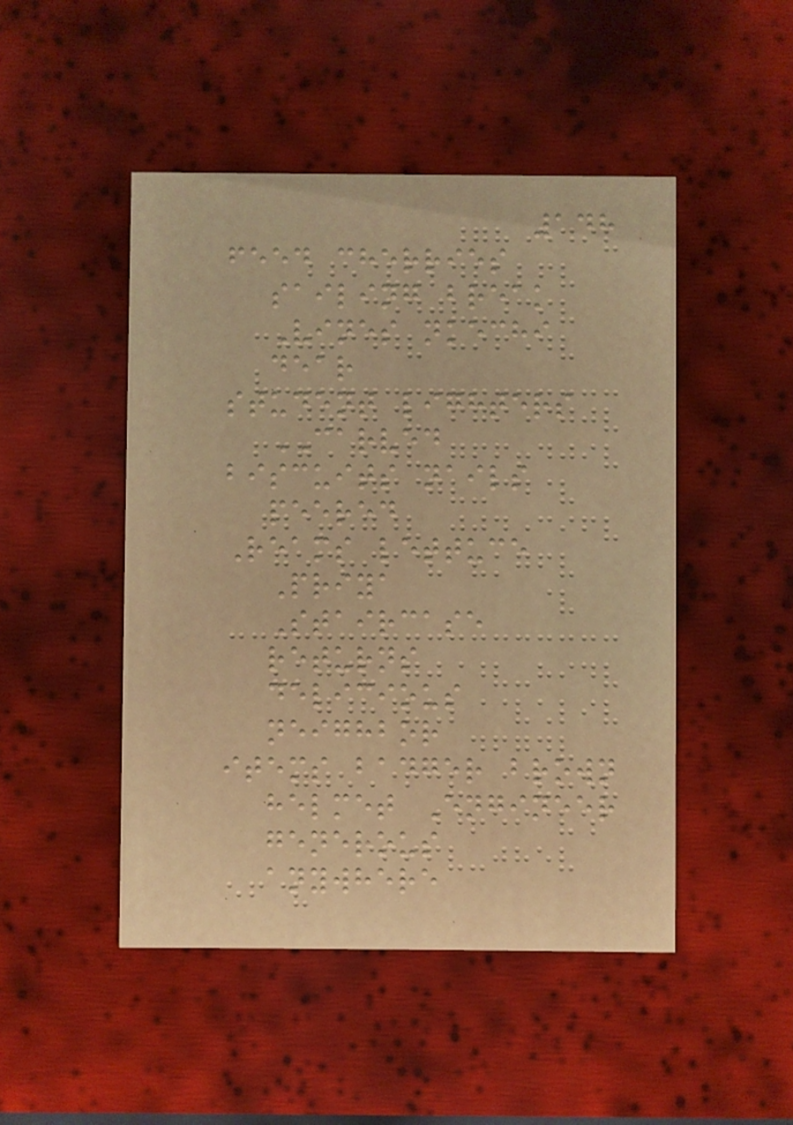148
feed cherries
sailing break
Vines nkechi
dear
student lighters
CARVED
biscuits nails
peered
Reams lettuce
Priya
Staircase
returns
delicious
neighbor
items badger brown
helmet Engineer
generous
anywhere
